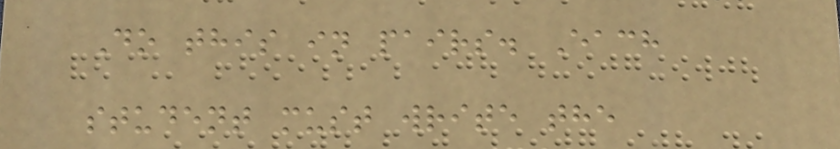Do this in pairs. Each
student must write the
